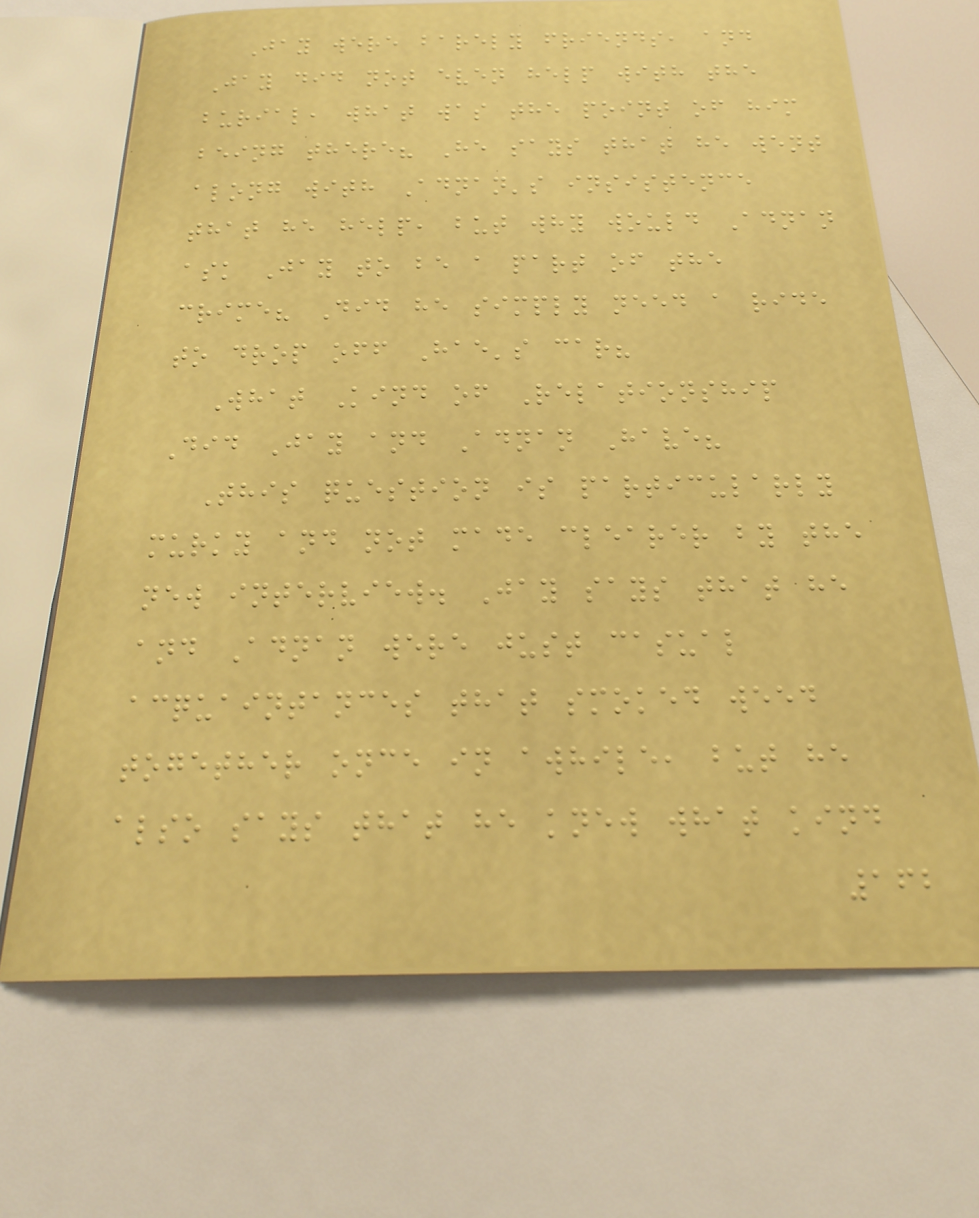Jay were barely friends, and
Jay did not even help with the
burial, what was the point of him
being there? He says that he went
along with Adnan's insistence
that he help, but why would Adnan
ask Jay to be a part of the
crime? Did he simply need a ride
to drop off Hae's car?
What Kind of Relationship
Did Jay and Adnan Have?
This question is particularly
murky and not made clearer by the
new interview. Jay says that he
and Adnan were just casual
acquaintances that smoked weed
together once in awhile, but he
also says that he knew what kind
162
